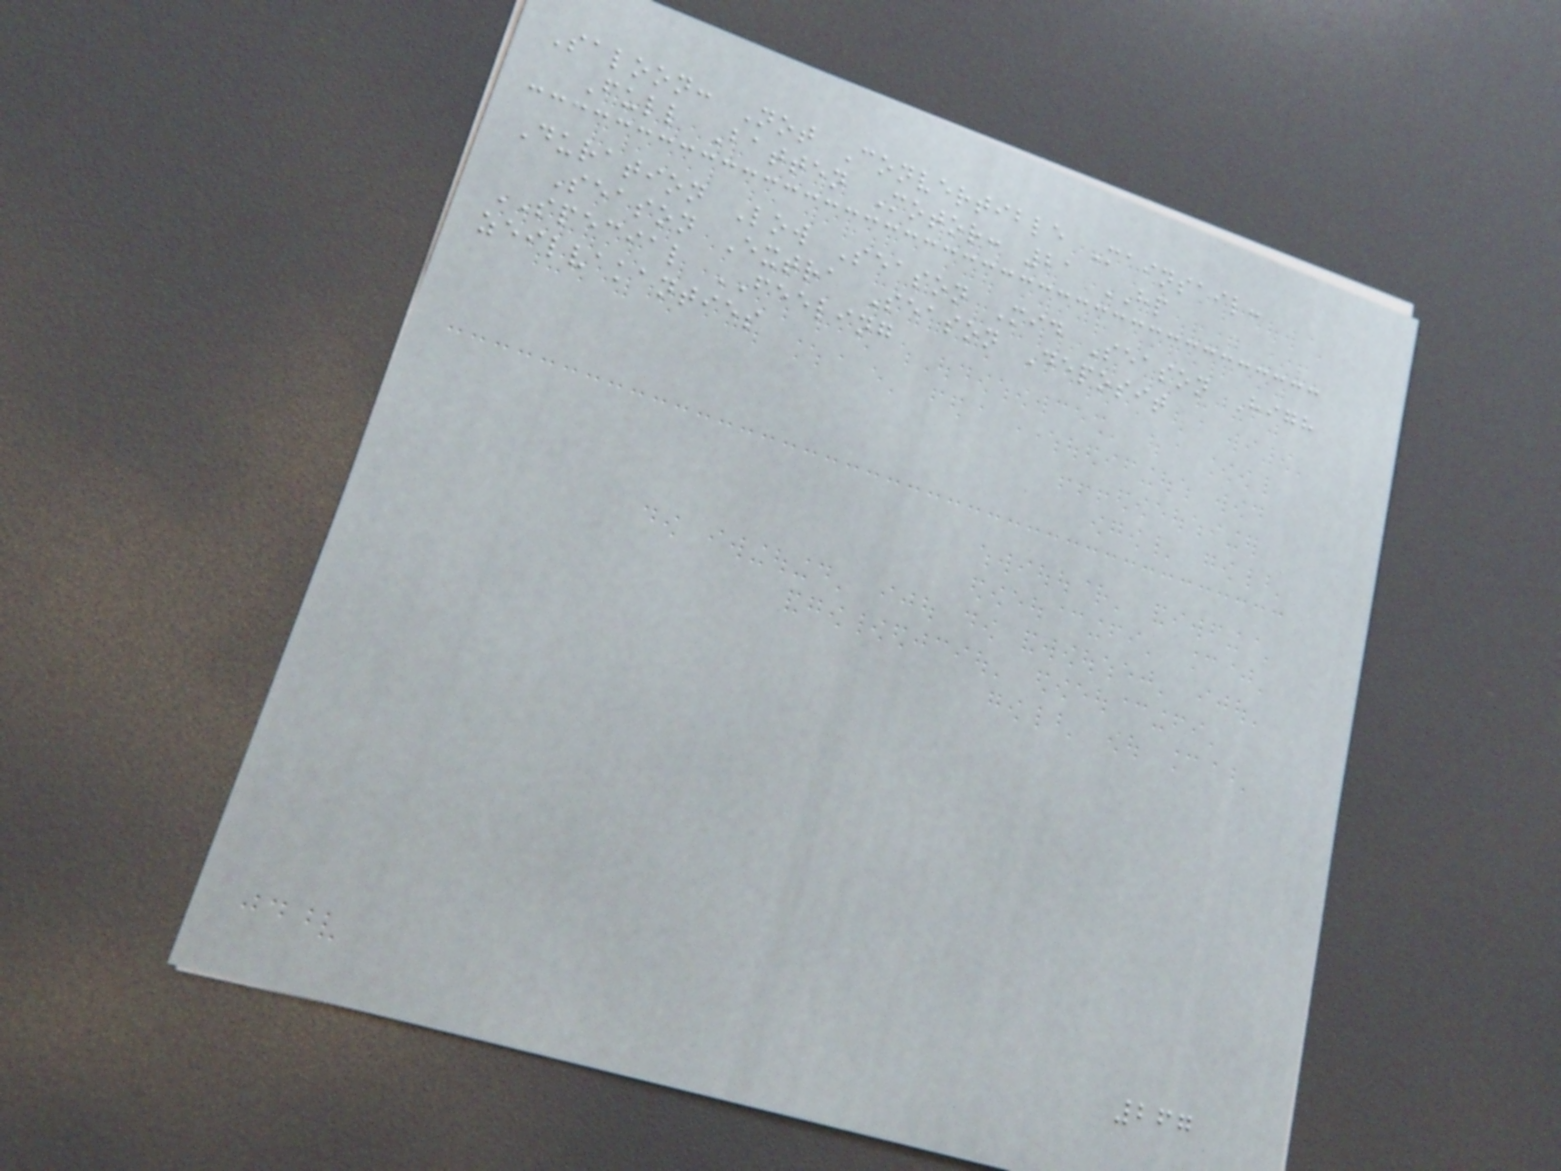Saloon: Not Convertible Mainsail:
Full Batten Motor: 21 HP
Duration Low Season Mid Season High
Season Extra Season Deposit
SPECIAL FEELING
zeilvakanties
267
